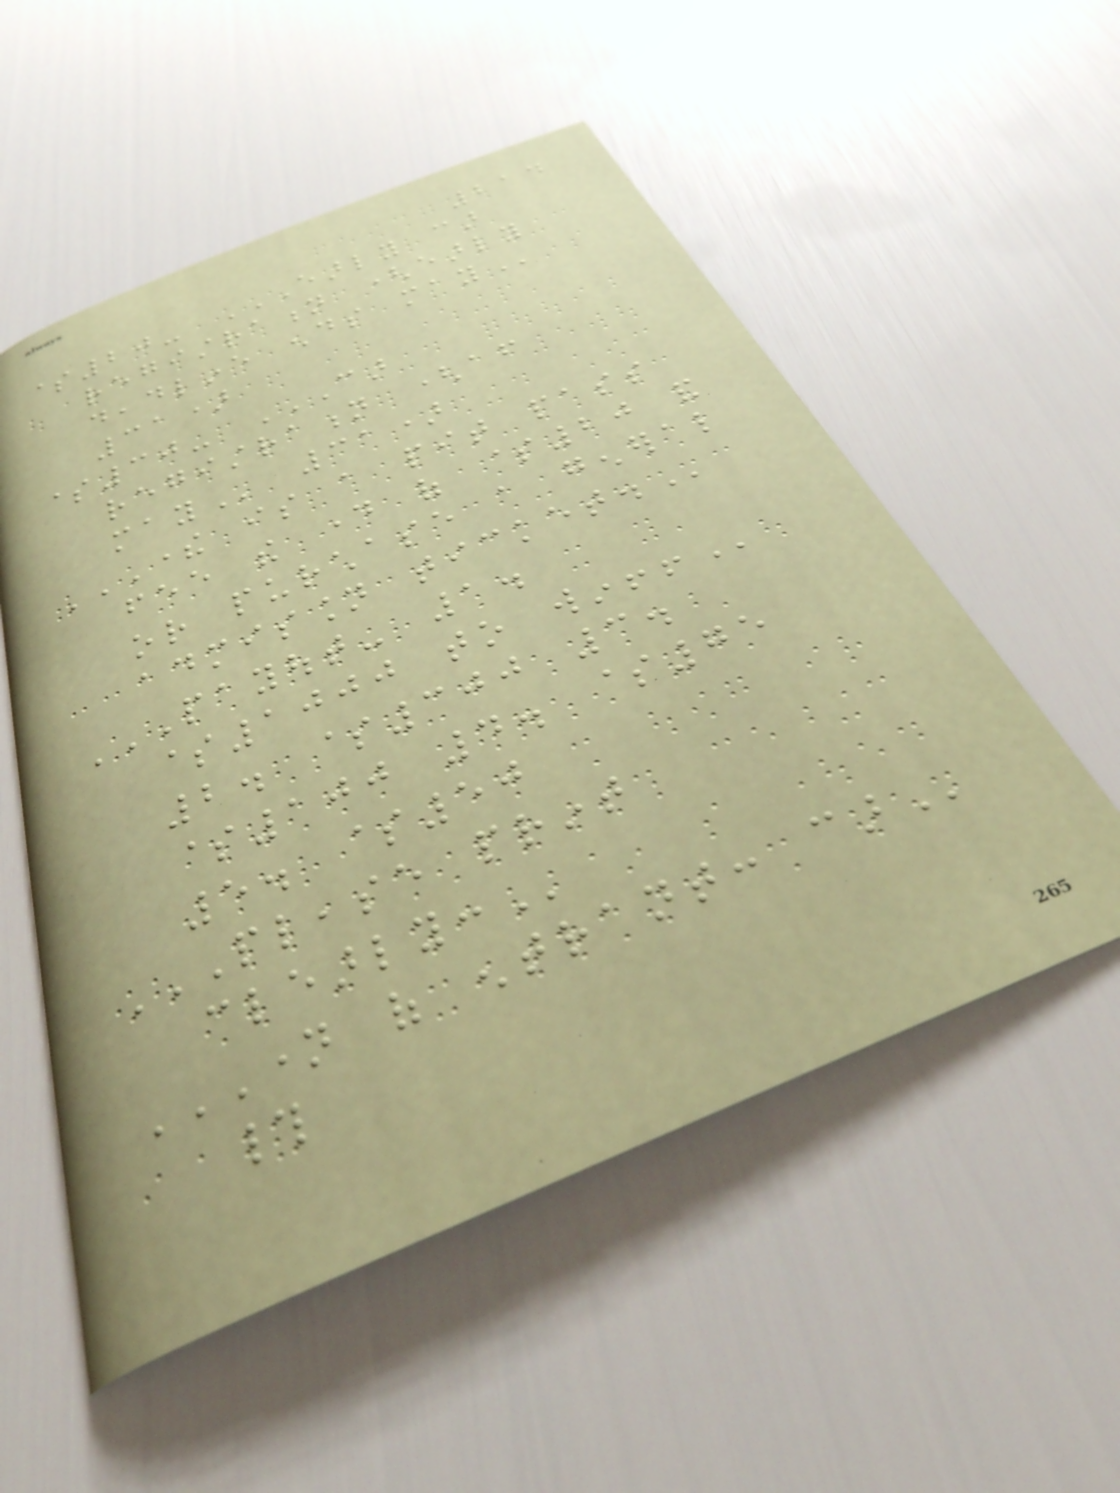214
$20- EARLY CAR
REGISTRATION (EARLY
DEADLINE ENDS MAY
31)
$30- CAR
REGISTRATION (AFTER
MAY 31)
THERE IS A PIT PASS
FEE THE DAY OF $20 AND
OR PURCHASE A GENERAL
ADMISSION TICKET.
PAYOUT- 1.
$1000 TO WIN!!
2. $300 3.
$100 4. $75
5. $50
PLEASE PRINT
CLEARLY:
NAME OF ENTRANT: CAR
#
